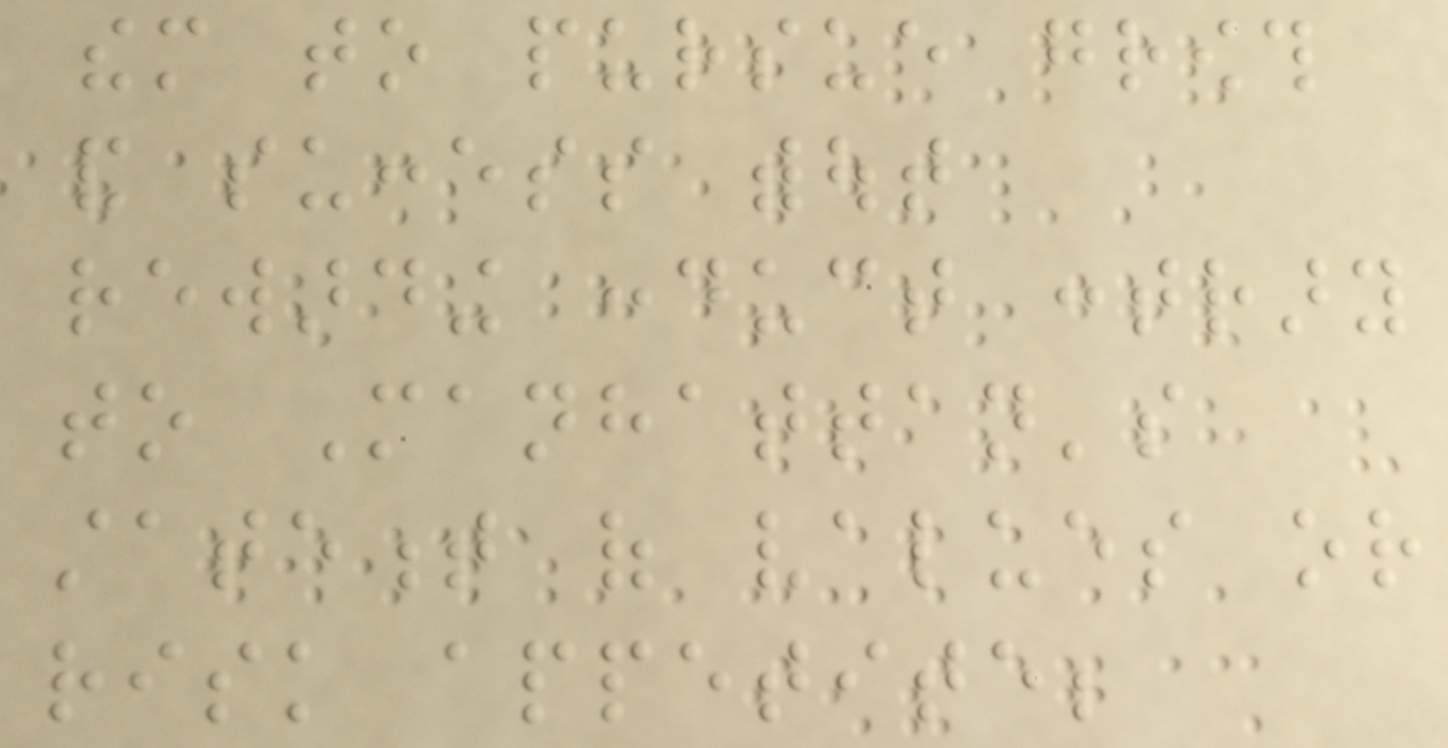them to pursue growth
and success without
rewarding conduct contrary
to Manhattan's
statement of values or
risk appetite;
